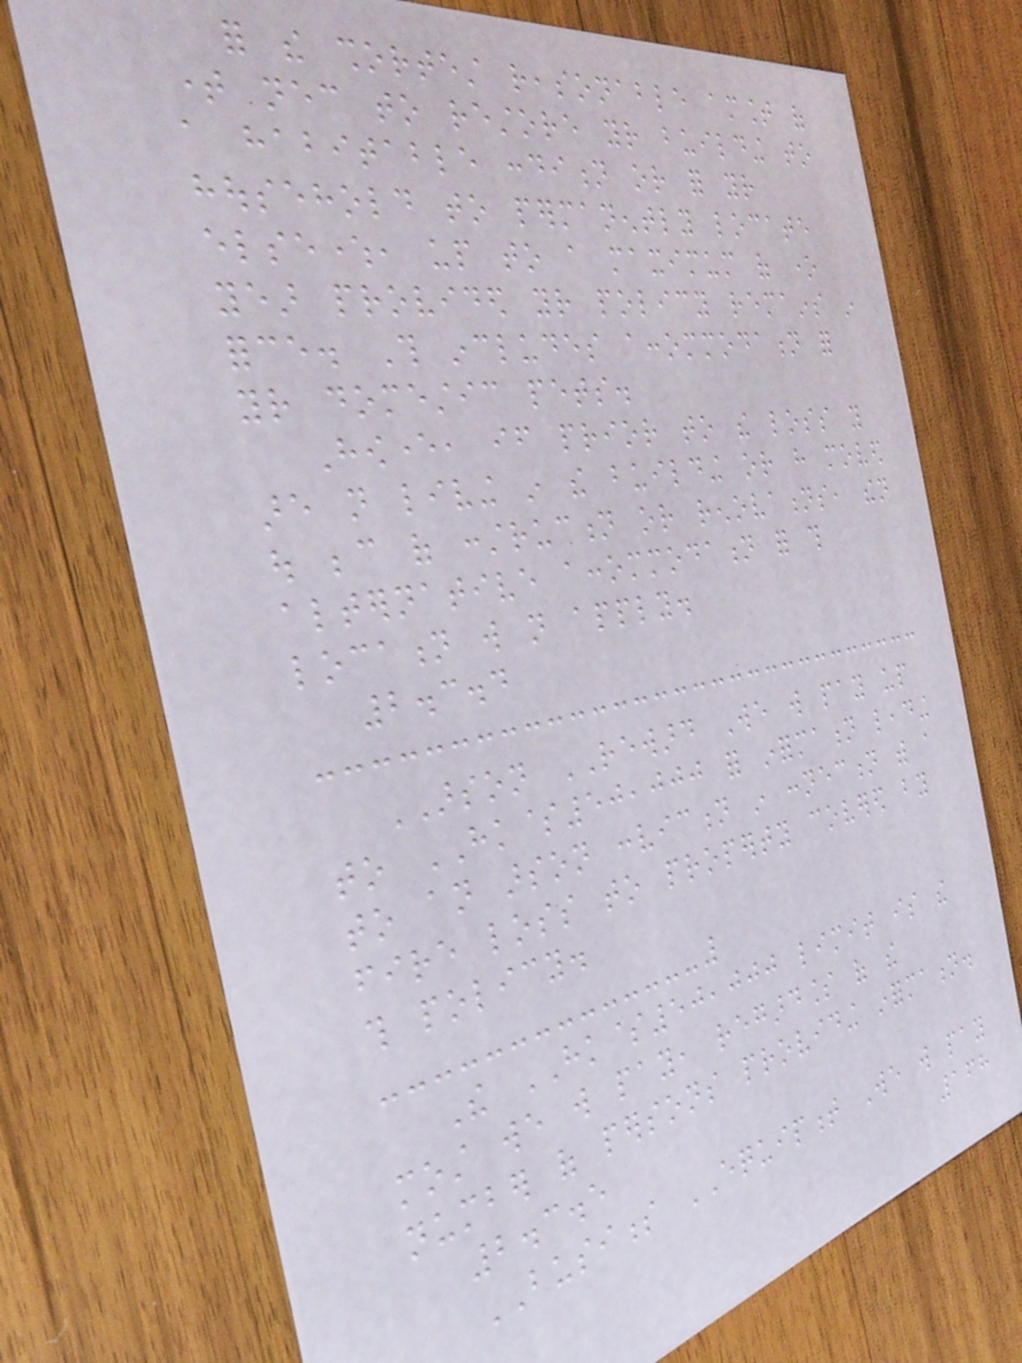for the shortest reasonable amount of
time necessary to restore your building to
a habitable condition or for your
household to permanently locate
elsewhere, up to a maximum of one
year provided your policy remains in
force. This includes accommodation for
your domestic pets.
However, if prior to the loss you
are not living in the building or have moved
out because of construction or renovations, then
alternative accommodation for this
location will not apply.
2.3.4
ARSON REWARD We will pay up
to HK$50,000 for information leading
to an arson conviction in connection with a
fire loss to property covered by
this policy.
The HK$50,000 limit is the
most we will pay, regardless of the
number of persons providing information.
2.3.5
BUSINESS EQUIPMENT We will pay
168
